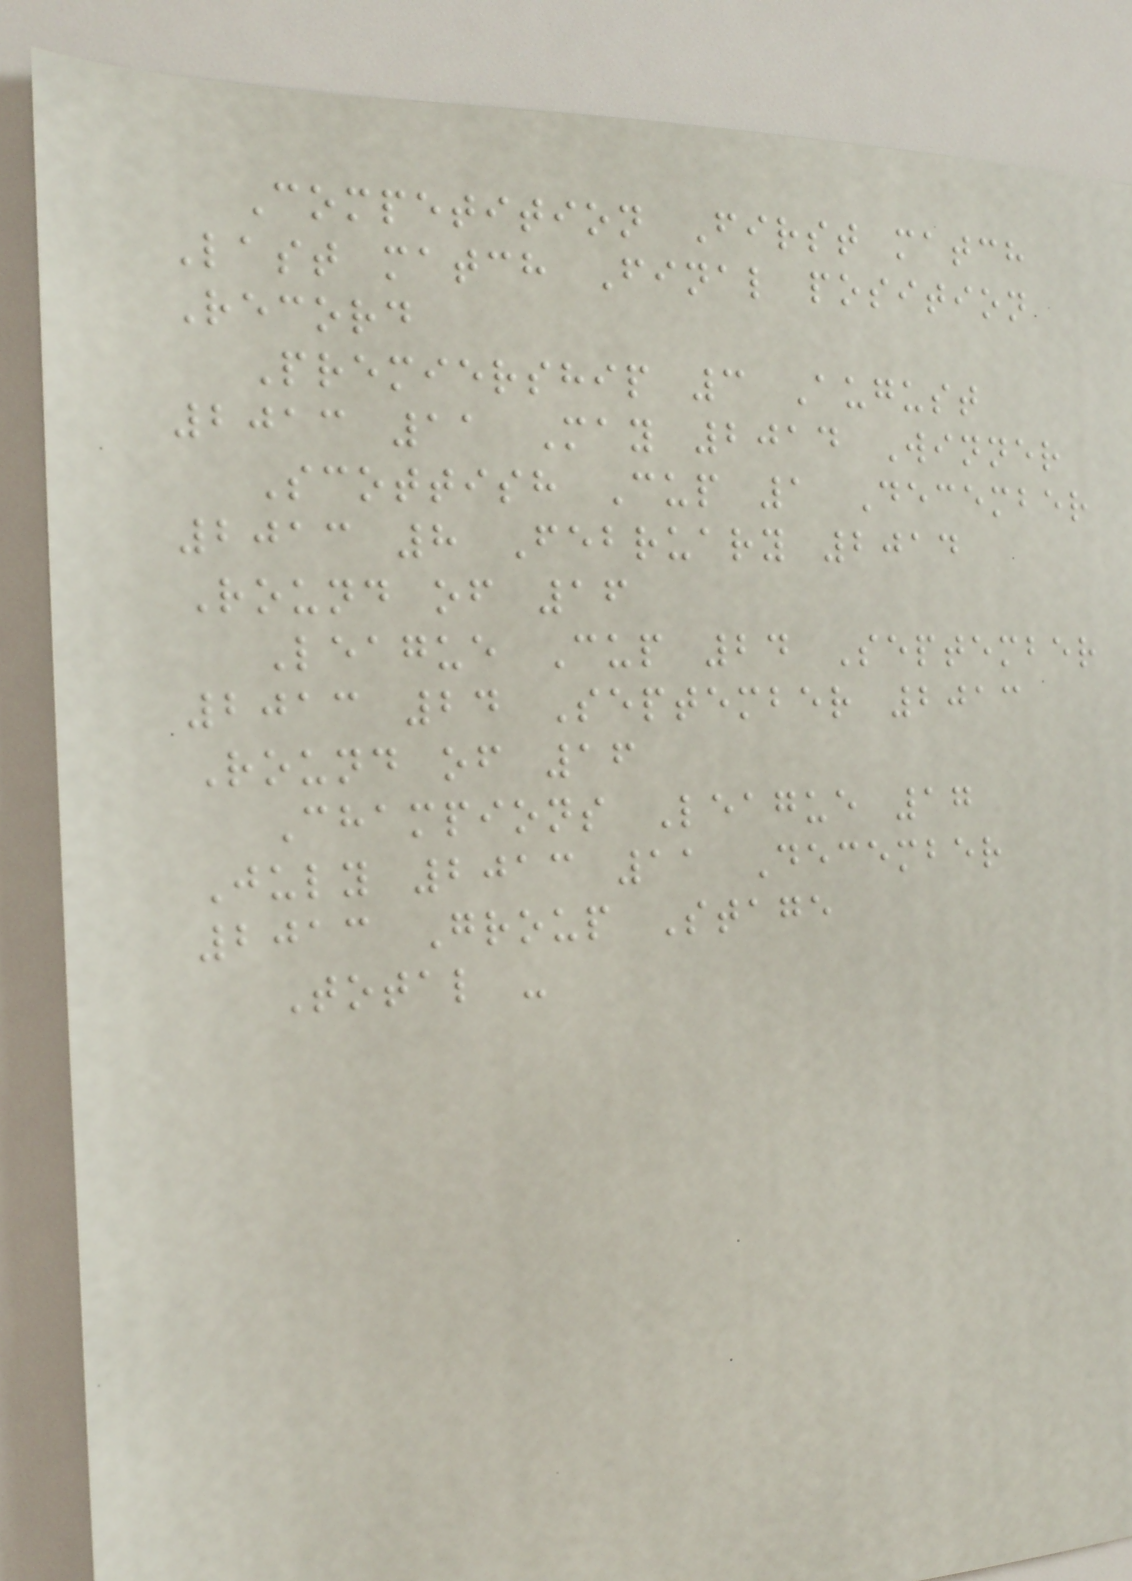Competition First match
Last match Final position
Record
Premiership 3 August
2013 11 May 2014 Winner
Scottish Cup 1 December
2013 8 February 2014
Round of 16
League Cup 24 September
2013 24 September 2013
Round of 16
Champions League 17
July 2013 11 December
2013 Group Stage
Total -
